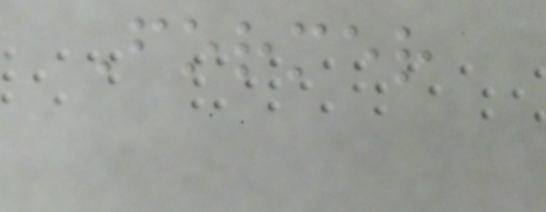Former
